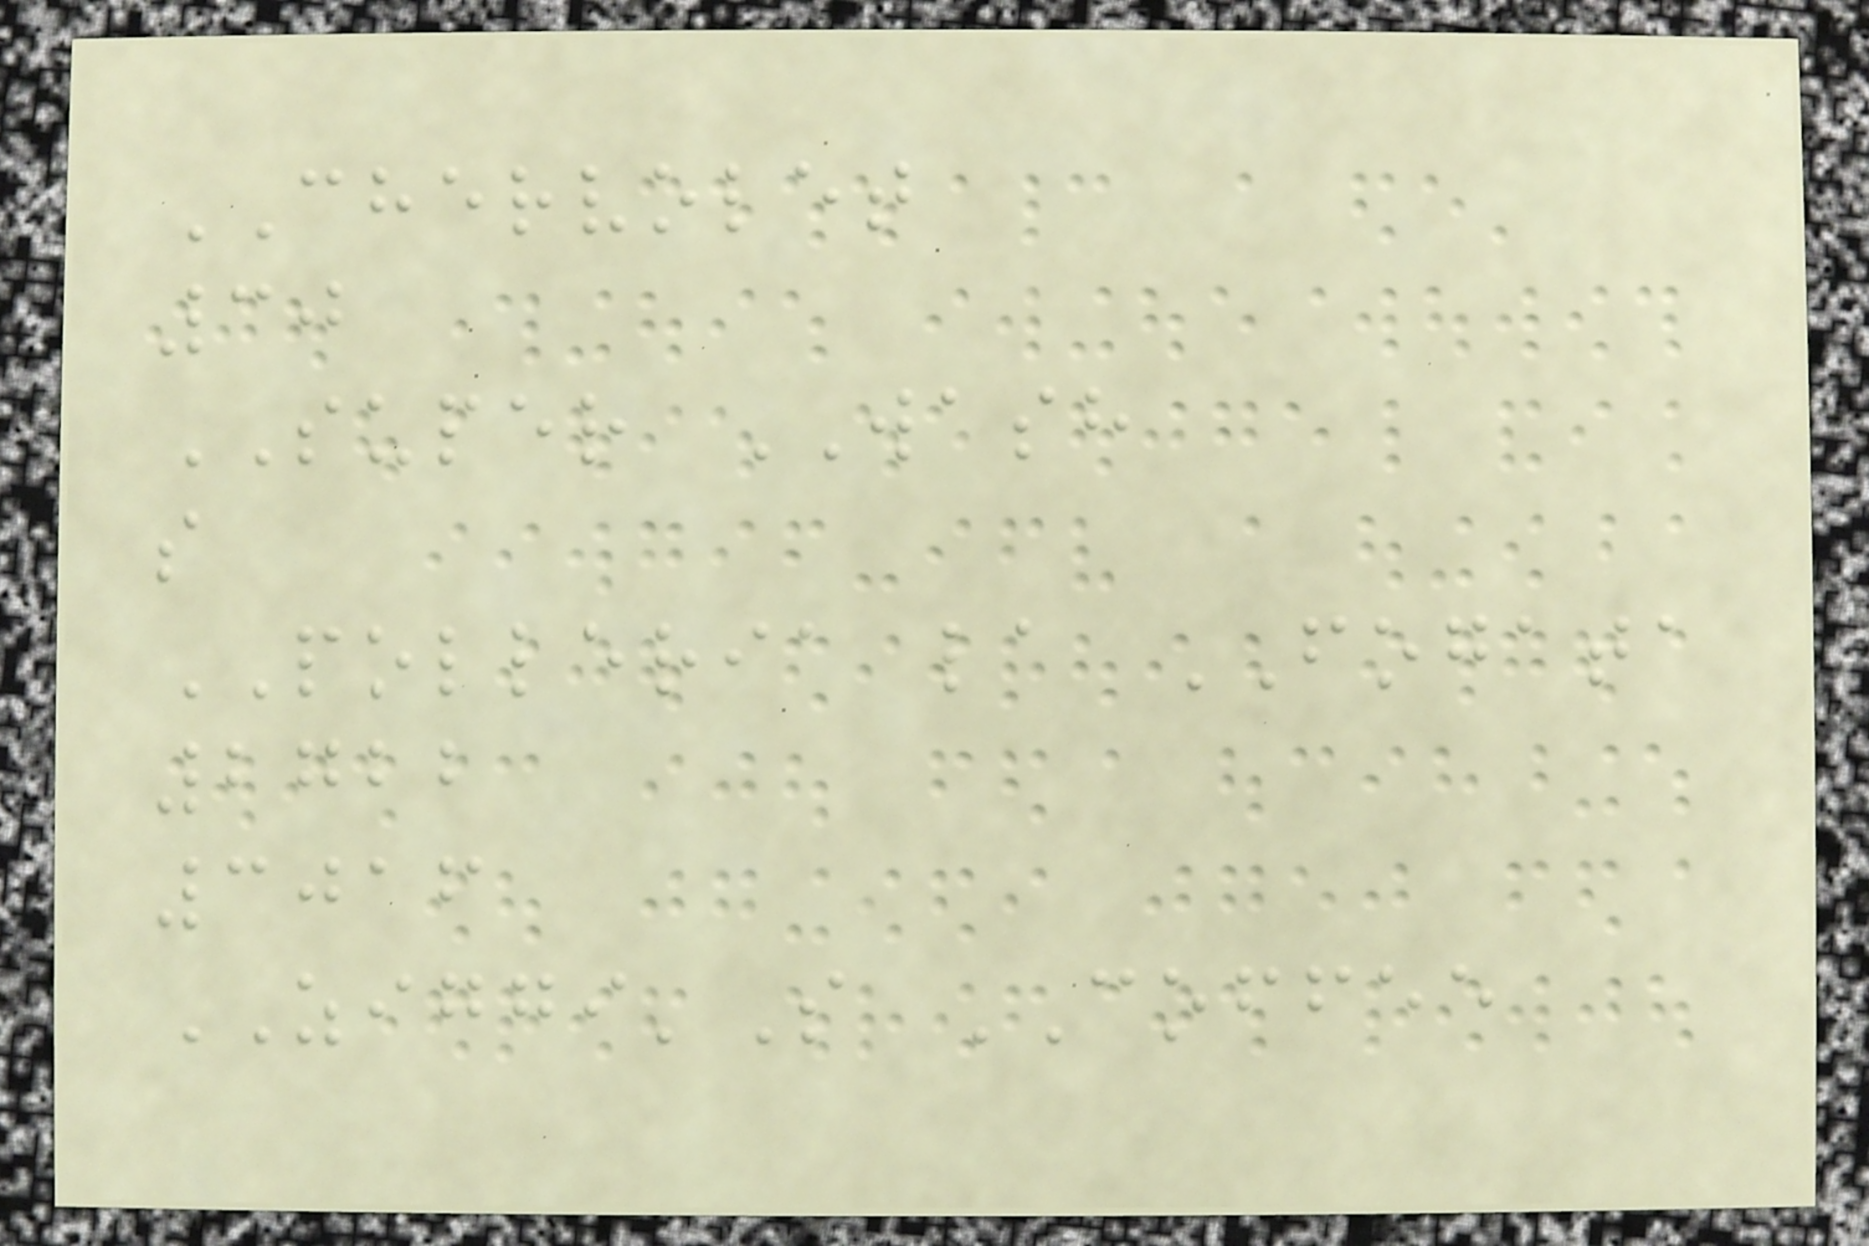CHERVOLET
30
SUPER WASH
s
POLLERIA la FOGATA
2722
3016
ZIGGI'S COFFEE
